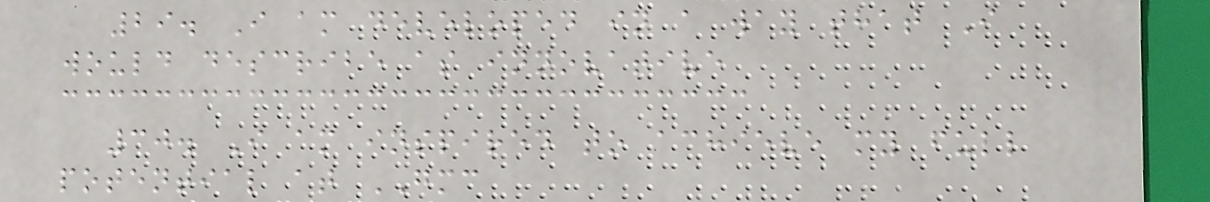29. I am developed in a way that I
would describe as innovative
30. I am inspired to achieve my full
potential at GMC
